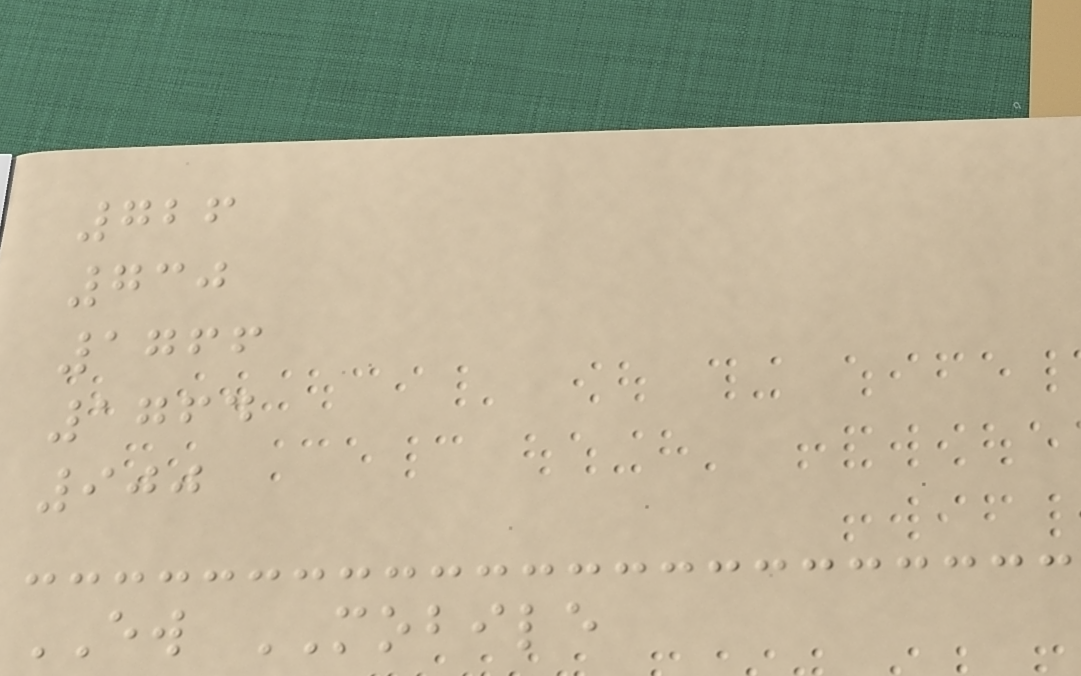726
730
1766
1764
900
EW MOBILE
